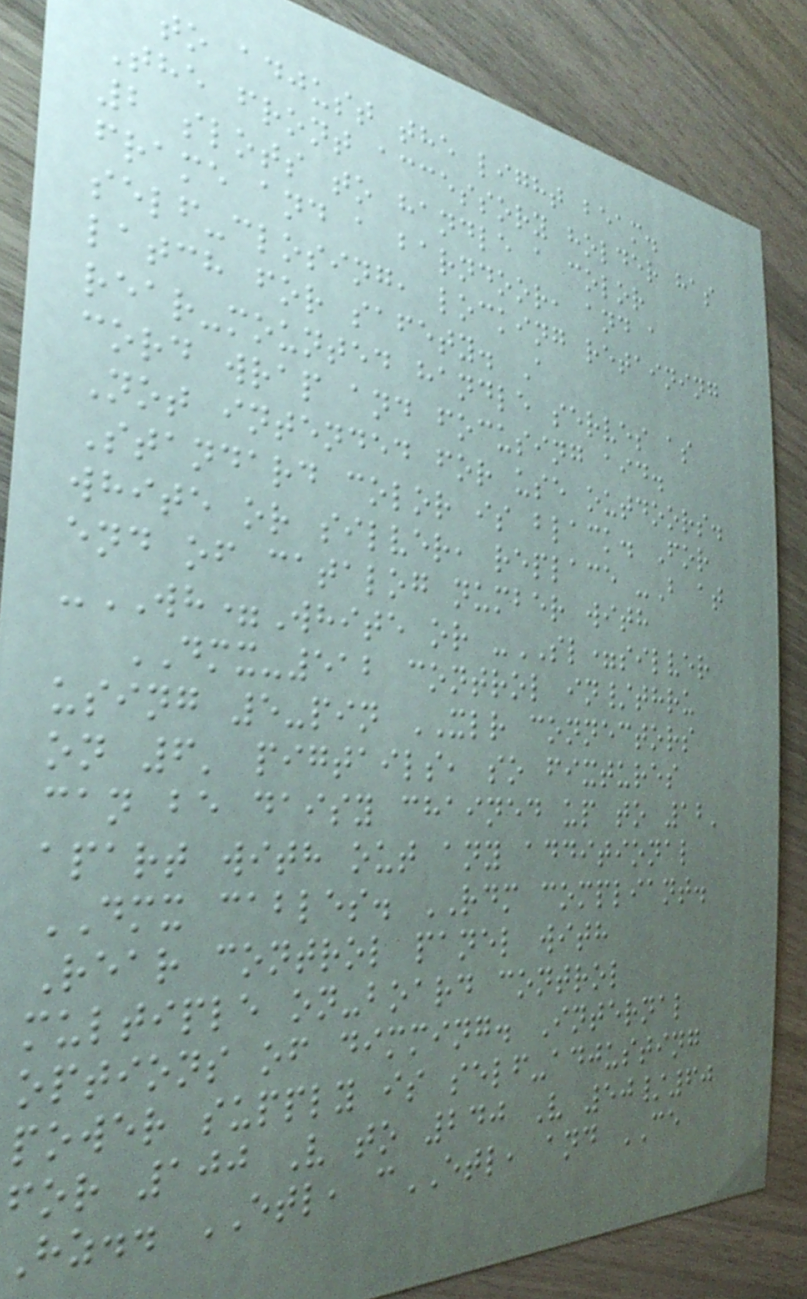to adjust the light beam.
The front accessory holder has
2 slots to handle a color
frame and a barndoor, and a
self-closing, locking retaining
latch for safety. A
rear-mounted handle serves as
cord wrap and focusing aid.
Not intended for use outdoors.
Standard color is black. For
white or silver, replace -B at
end of catalog number with
-WH=White or -SL=silver
DMX-512 control in/thru
using 5-pin XLR connectors
on 6' pigtails, so fixtures
can be daisy chained up to 12'
apart with out any additional
DMX cables. RDM compliant.
Rear control panel with
multiple on-board control
options of dimming. Internal
power supply is self-adjusting
for 100 V to 240 V 50/60
Hz.. ETL, cETL, and CE
